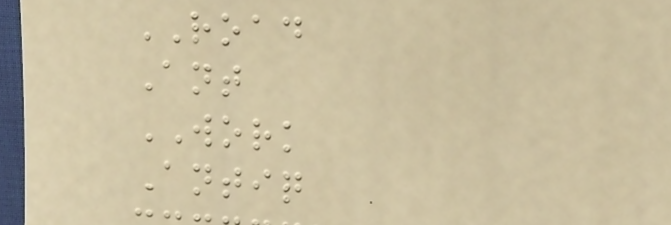ROAD
Ant
WORK
Antiq
